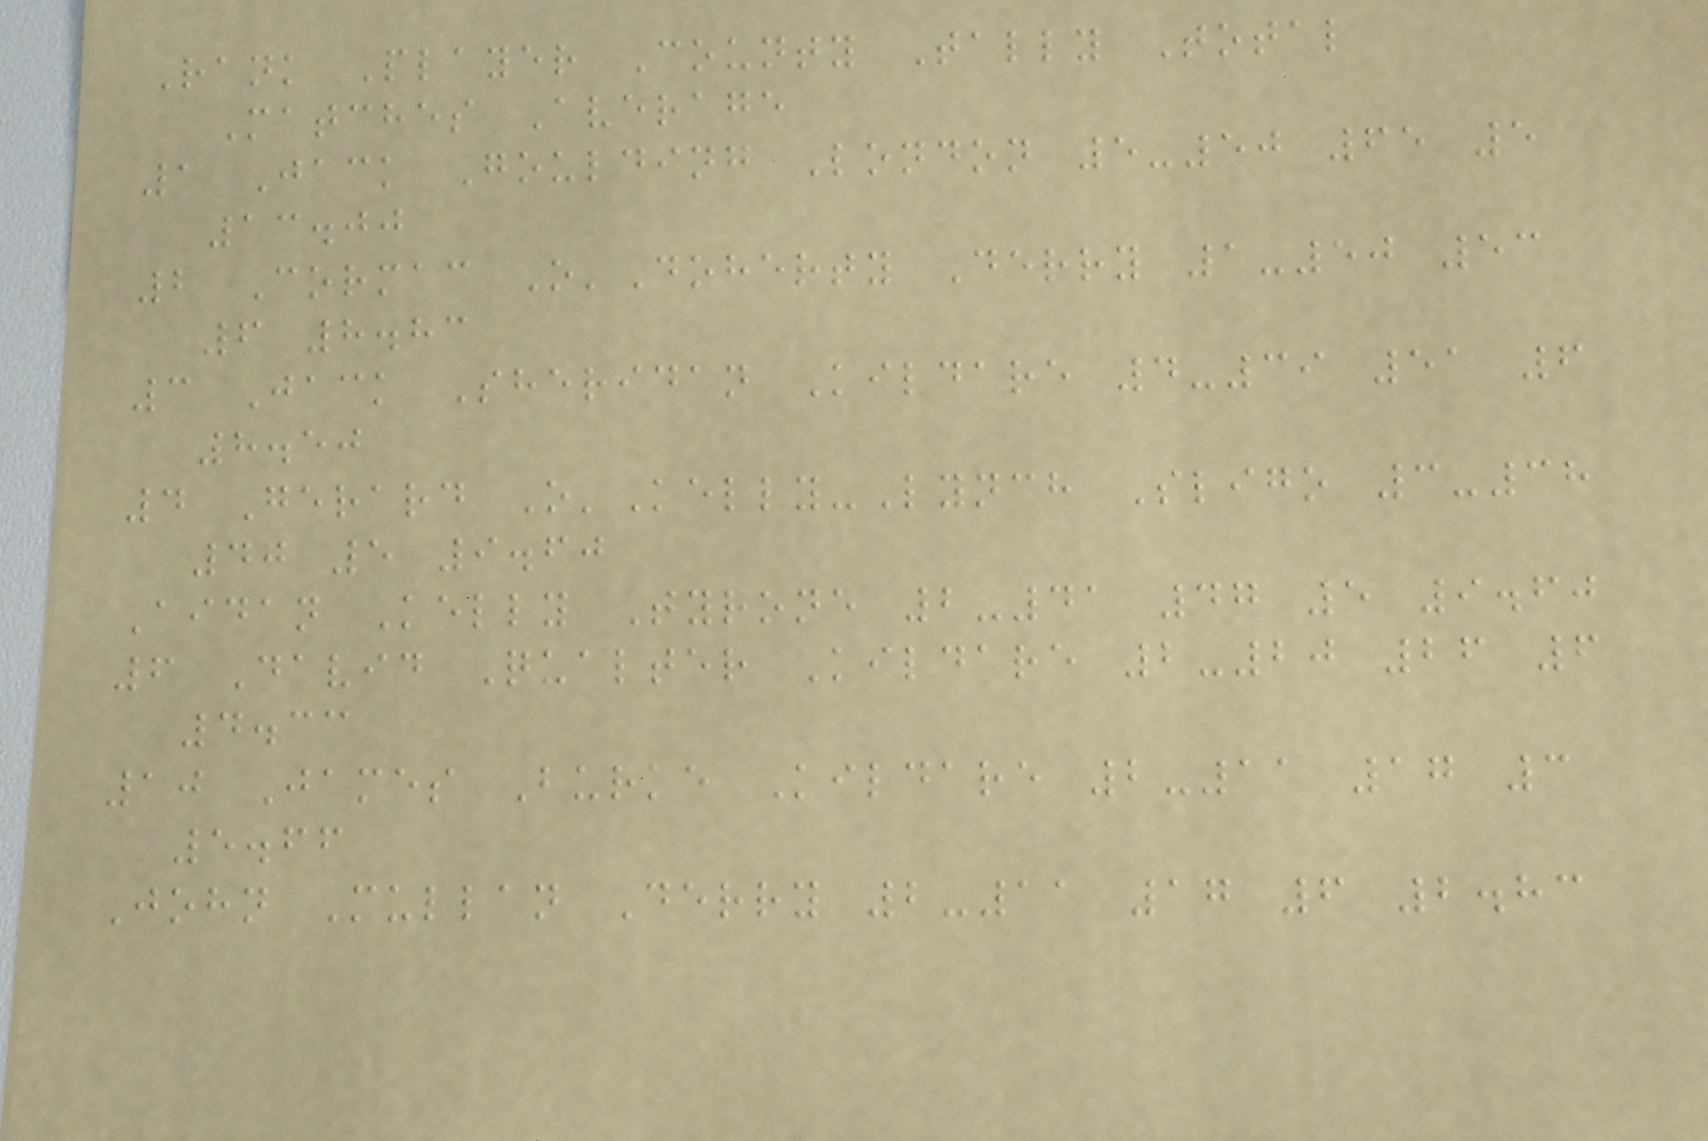Rank Player County Tally Total
Matches Average
1 Jack Goulding London 5-50 65 5
13.00
2 Cormac O'Doherty Derry 1-50 53
6 8.83
3 Jack Sheridan Kildare 4-39 51 6
8.50
4 Gerard O'Kelly-Lynch Sligo 3-38
47 5 9.60
Aidan Kelly Tyrone 2-41 47 5 9.60
6 David Qualter Kildare 2-20 26 6
4.33
10 James Burke Kildare 2-11 17 3
5.66
John Mullan Derry 2-11 17 6 2.83
